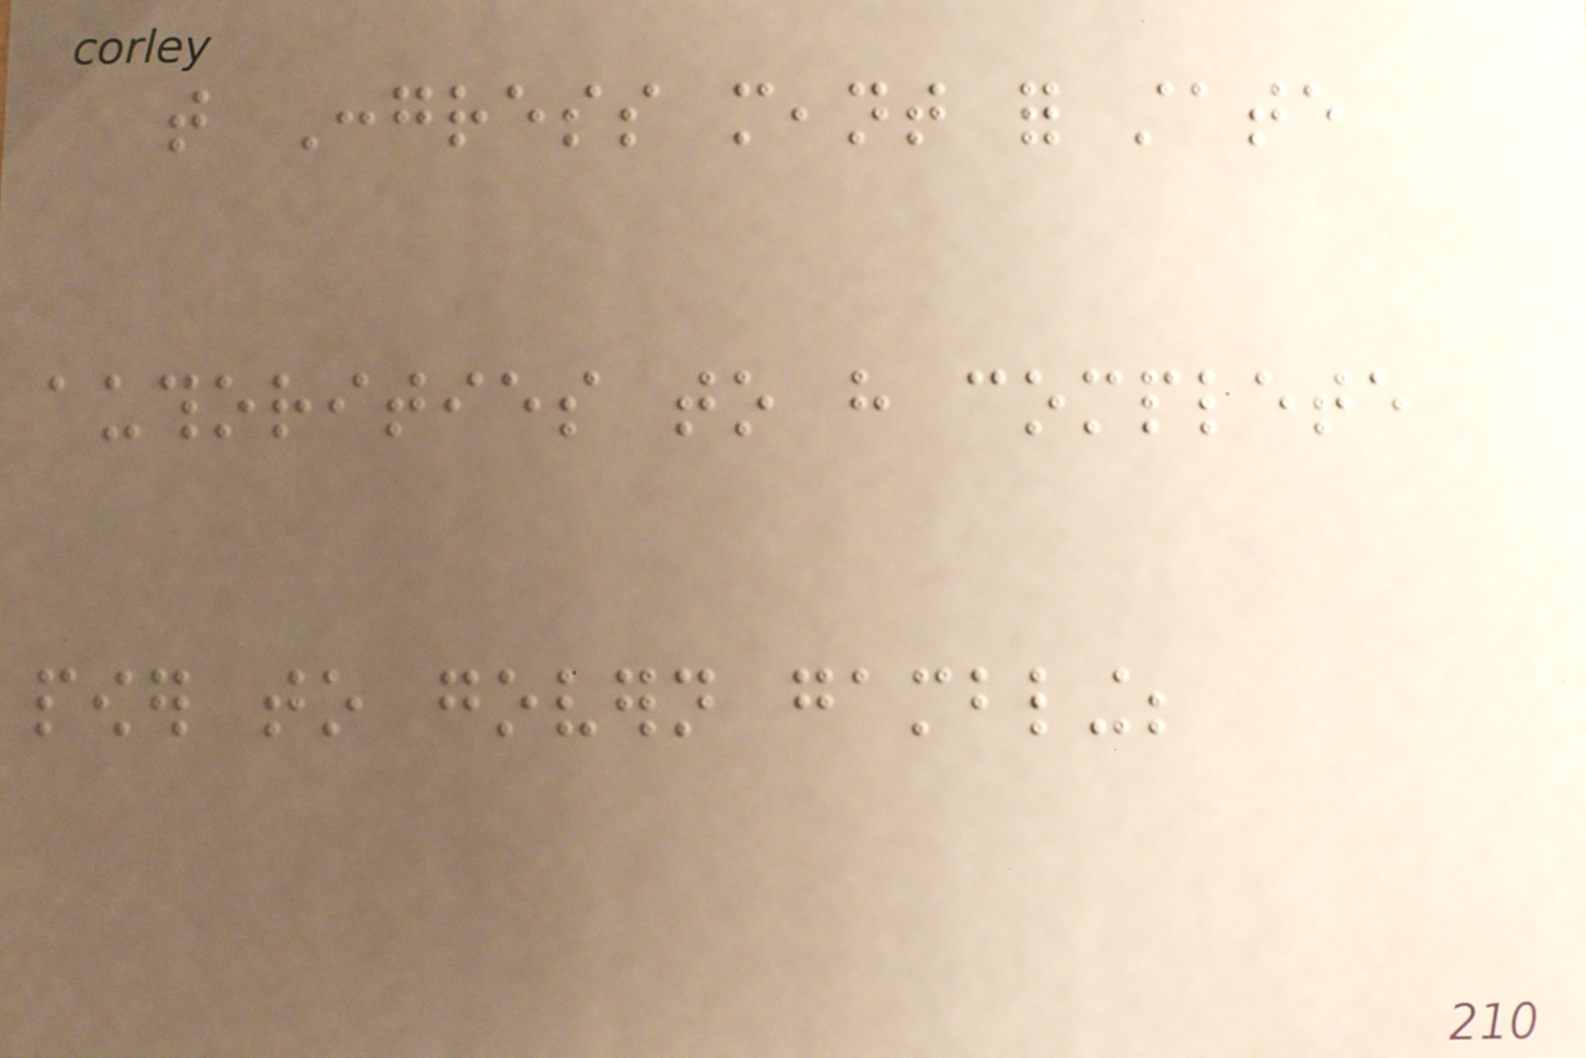that Congress meant for state
authorities to have complete
power to govern gambling;
